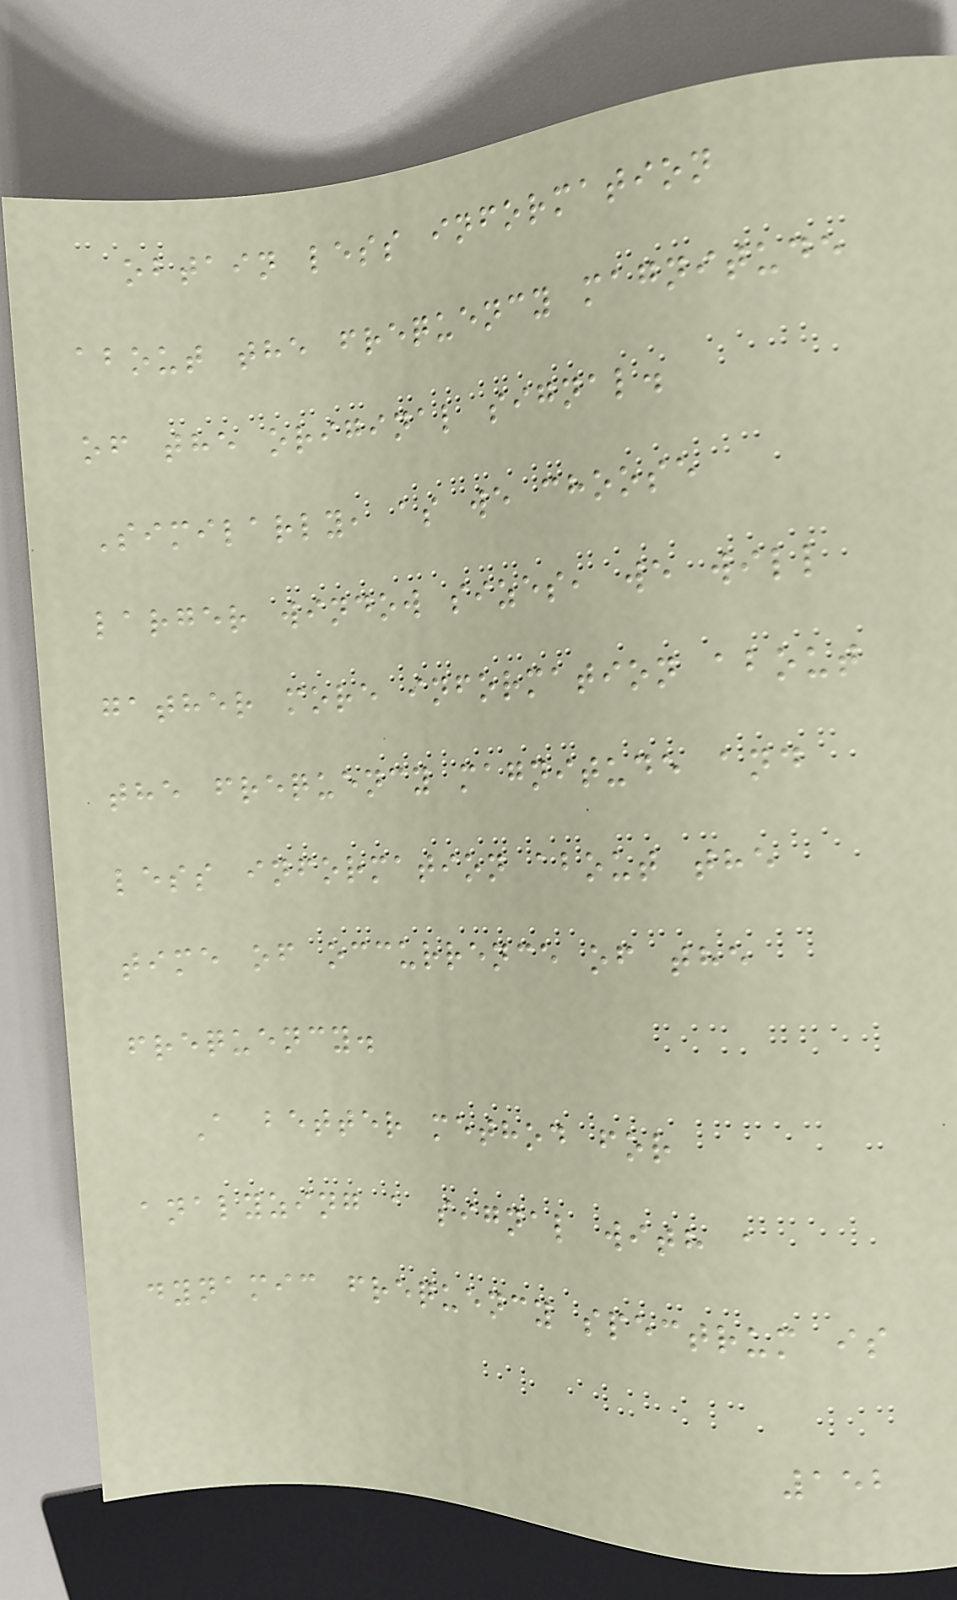obtain less information
about the frequency magnitude
of the original signal.
Similarly, as we choose
larger window sizes, we will
gather more information about
the frequency magnitude and
less information about the
time of occurrence of the
frequency.
A better method for
analyzing a signal with a
dynamic frequency spectrum is
152
